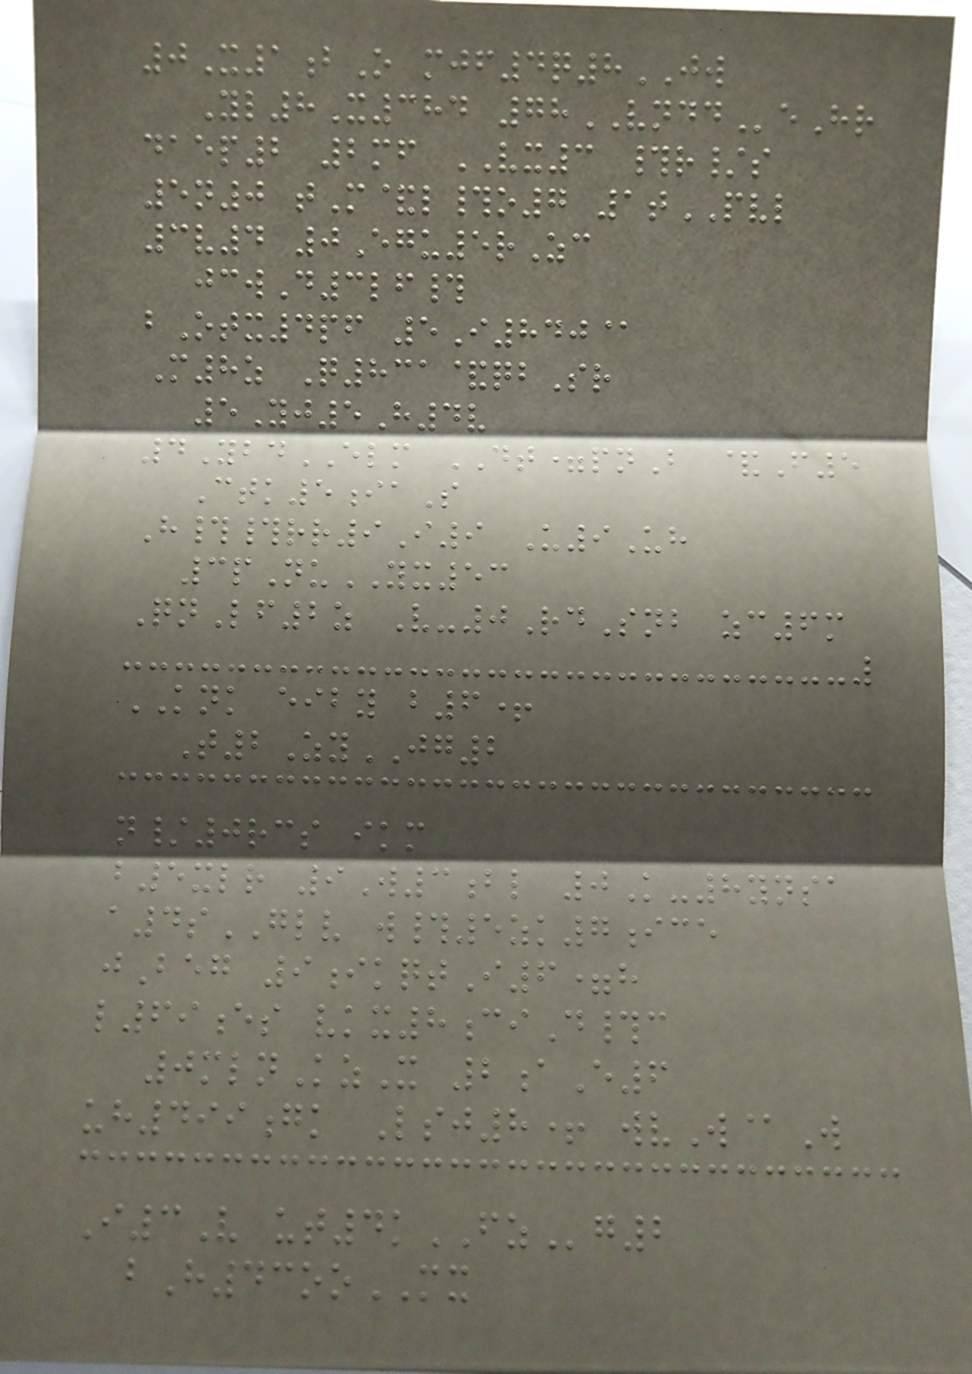0X1bO mjf4q8JW
Yl8X384 78VNDDeHr
daep2 2mf VX3 #r/s
5n0 tM&l#o7 1tPVL
3v4 0Egu5rZc
jcwD3lf#
bOtx4pf 5I840@
M8z Q831&qbSr
5Yj5H4v
4YbdELM DT=pnB &F5
Ctk5iaS
H##rr9I9 U9Uh
3pNuYX53
QnLf2z V-0RdSnb zc6m
KNK eiby b6+
T2ZyJG2
n/0rcs ikm
b5xlr 9W3bl 0K-8ynsa
a4sGLV w#5zk7ice
jBeg 9ikqtI6=h
l69es vkx8ciD#c
0mlnKzX 2aE6
uh499gk Lsj8+ wvW@W
I3V ut4kFZg2
bH43ooMX
